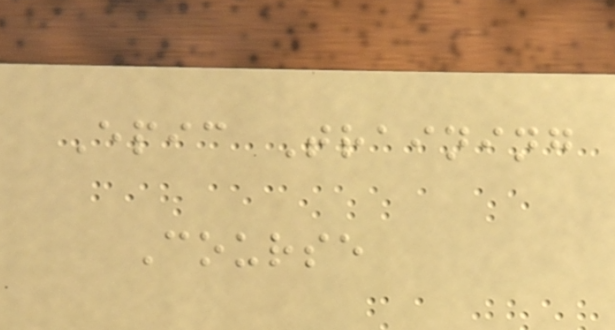Epic Training
Course
